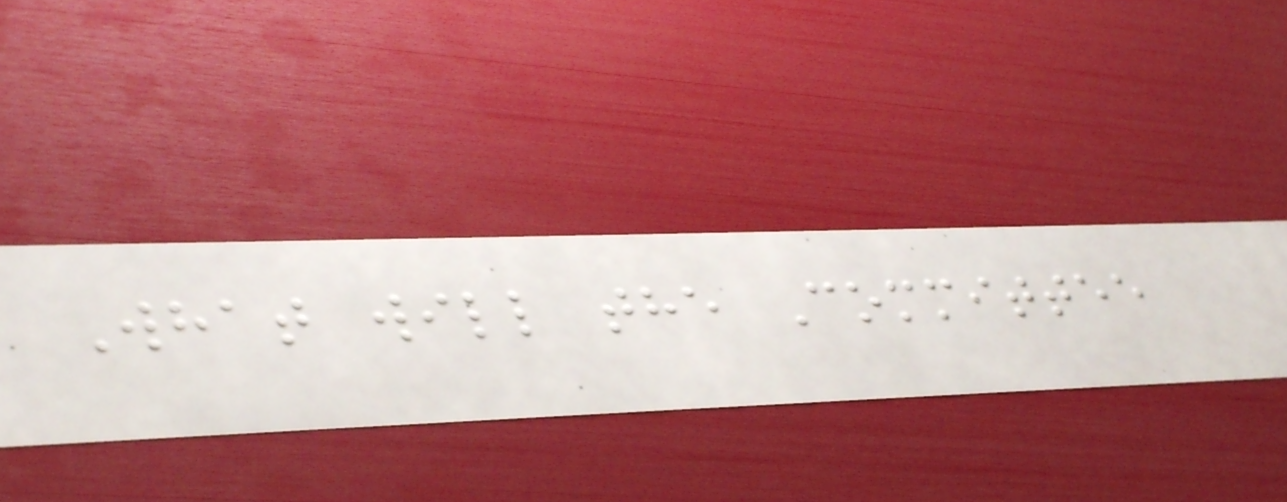What will the Committee
